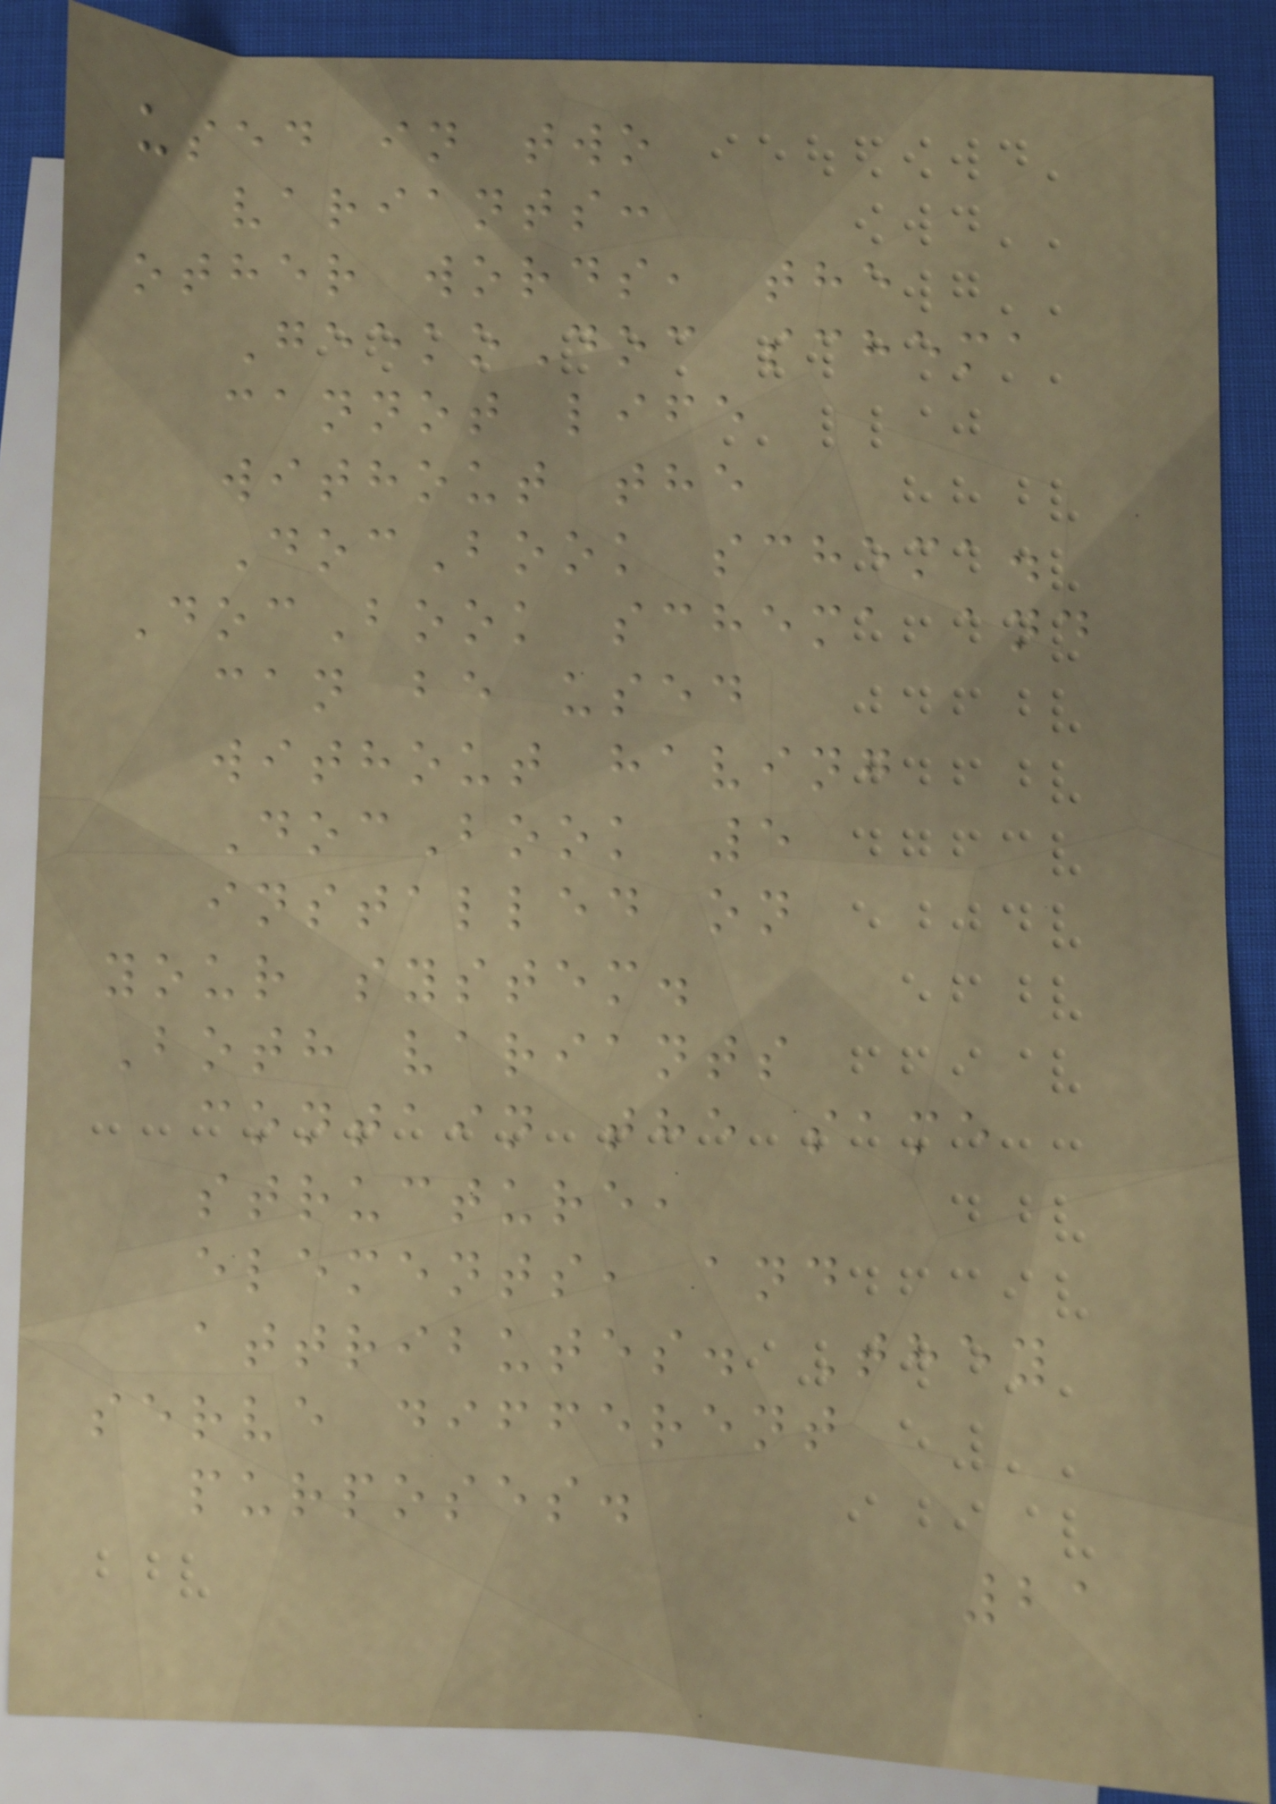used in two
variants:
other words, the
GeekoDoc schema
cannot life
without the
DocBook schema.
DocBook schema and
can be used
without having
DocBook 5
installed on
your system.
Both variants
contain the same
structure,
elements, and
attributes. They
serve different
purposes.
21
